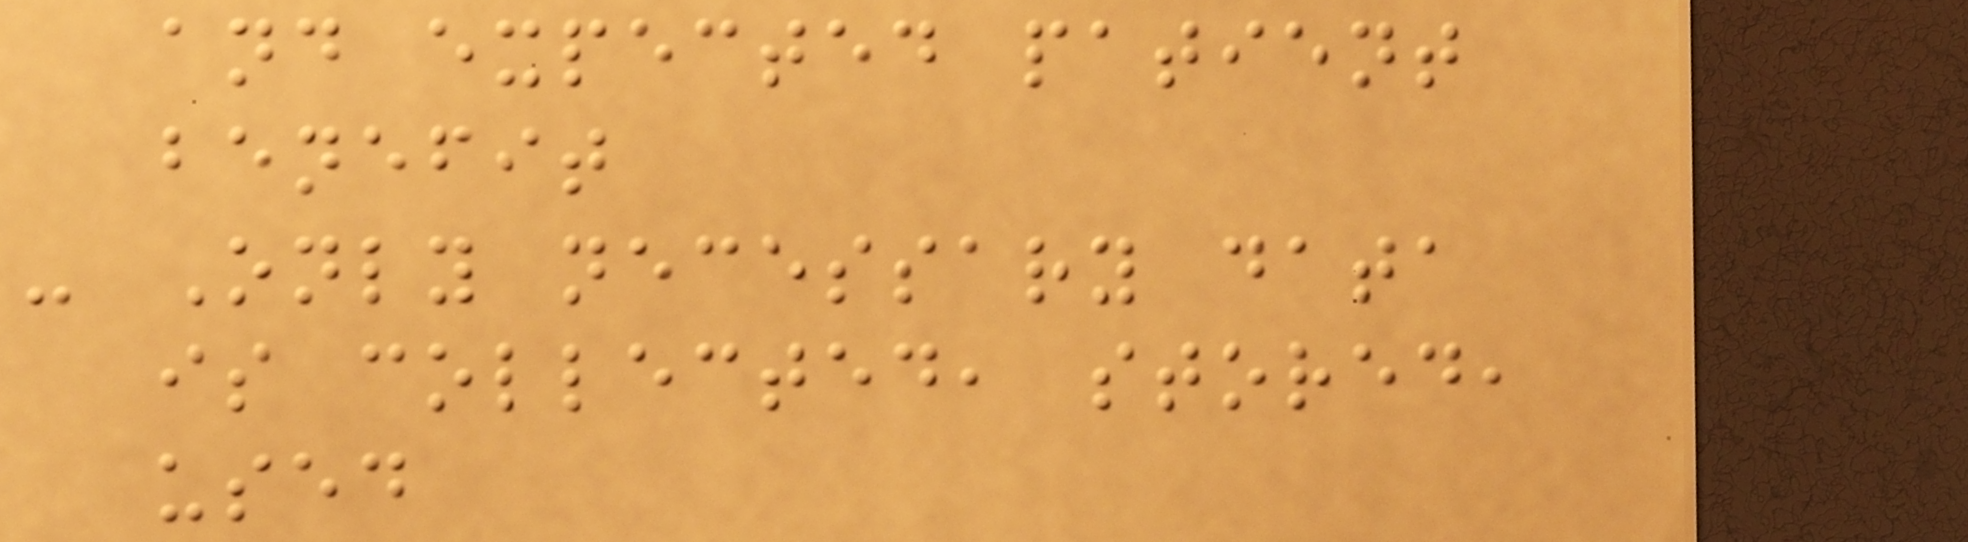and expected patient
benefit
- Only necessary data
is collected, stored,
used
